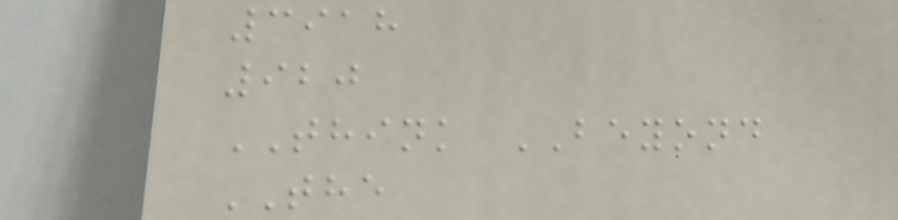3918
920
THINK BEYOND
THE
